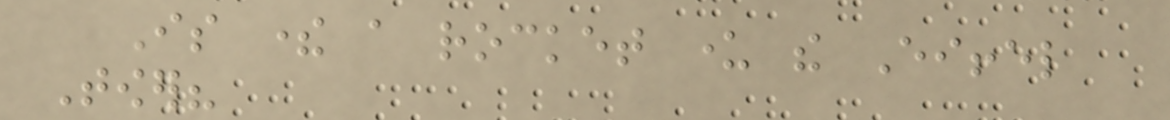Is there a rocket under the Eiffel
Tower?
